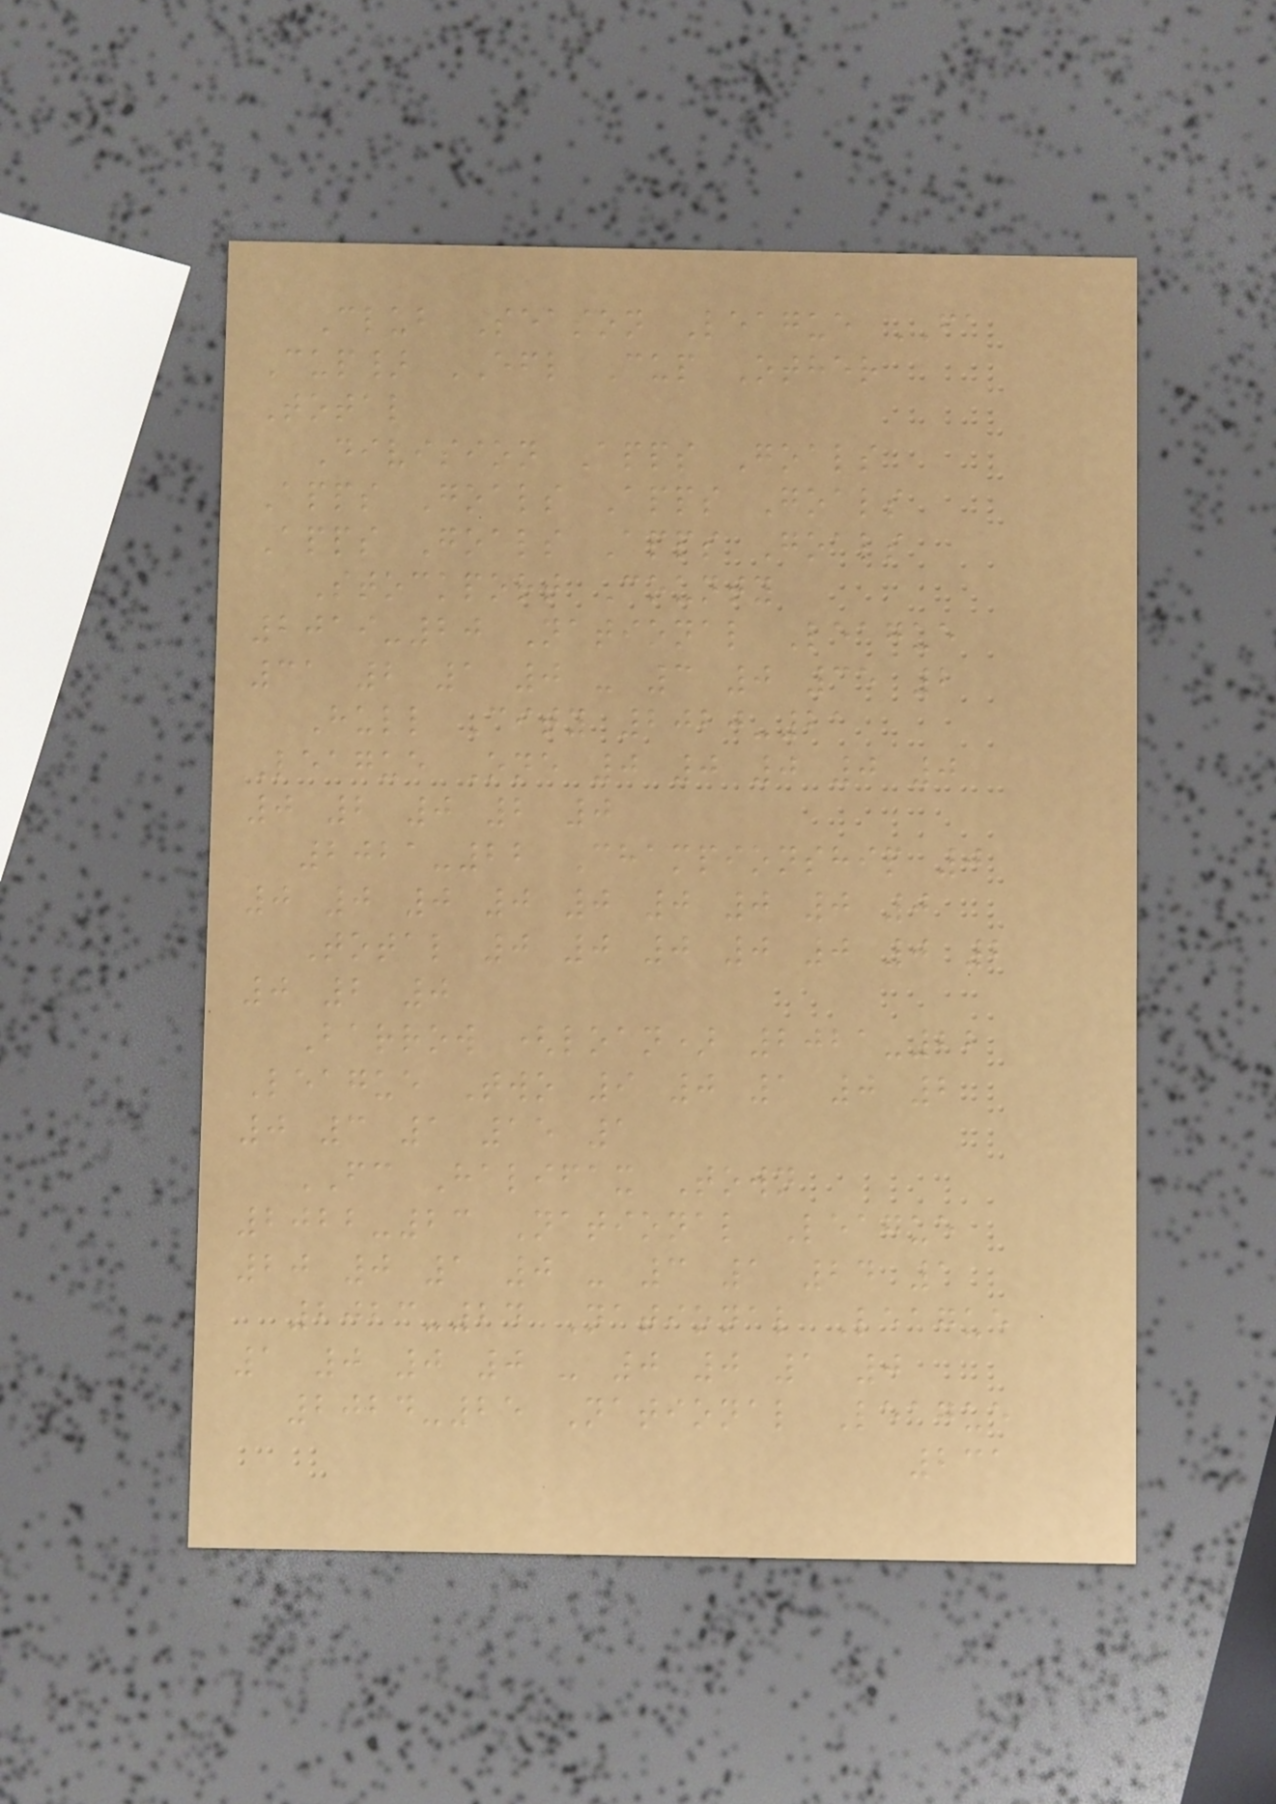Club Season League FA
Cup} EFL Cup Other
Total
Division Apps Goals
Apps Goals Apps Goals
Apps Goals Apps Goals
Stockport County
2019-20 National League
31 2 1 0 - 3 0 35 2
Hull City 2020-21
League One 0 0 0 0 0
0 2 0 2 0
2021-22 Championship 0
0 0 0 0 0 0 0 0 0
Total 0 0 0 0 0 0 2
0 2 0
Barrow (loan) 2021-22
League Two 9 0 1 0 2
0 3 1 15 1
FC Halifax Town
2022-23 National League
20 0 1 0 - 3 1 24 1
2023-24 National League
1 0 0 0 - 0 0 1 0
2024-25 National League
231
